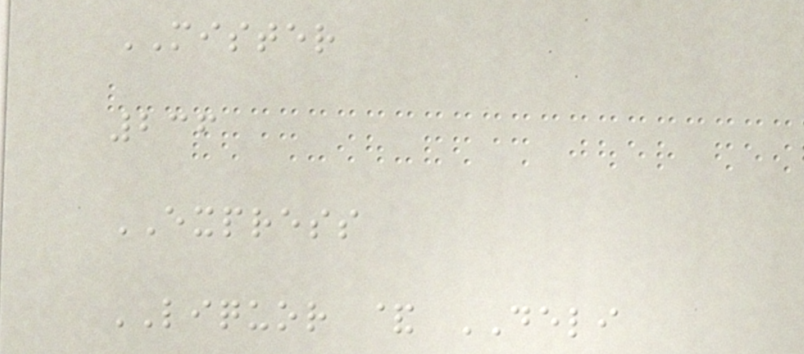MISTER
236
EXPRESS
LIQUOR & DELI
